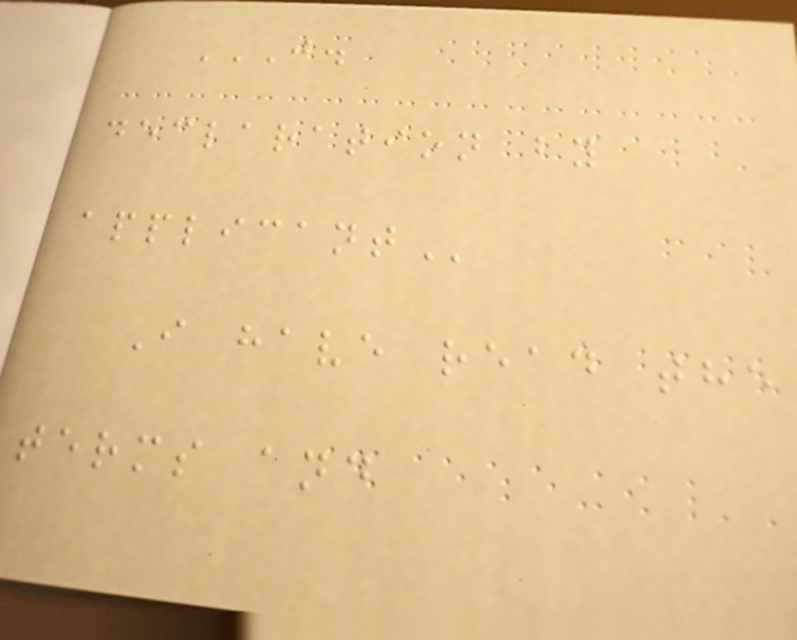J.
DECLARATION BY
APPLICANT
I have read the
terms and
